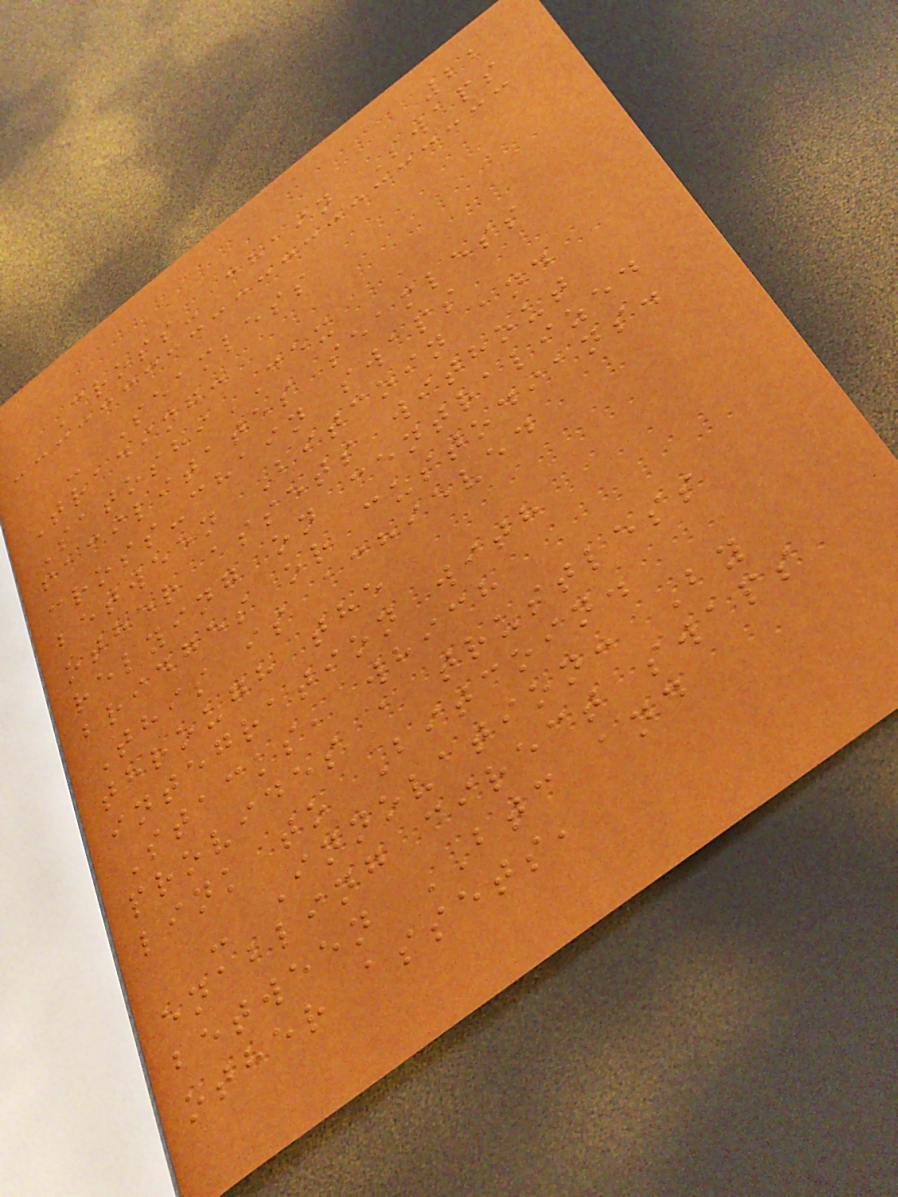22
Cross-Chain Swaps
- Seamless
Trading:
SatoshiDEX
facilitates seamless
cross-chain swaps
between Bitcoin and
other assets without
relying on centralized
bridges or custodians.
This is achieved
through the
integration with
Stacks, which
provides a trustless
link to Bitcoin.
- Innovation: By
enabling direct swaps
between BTC and
other assets,
